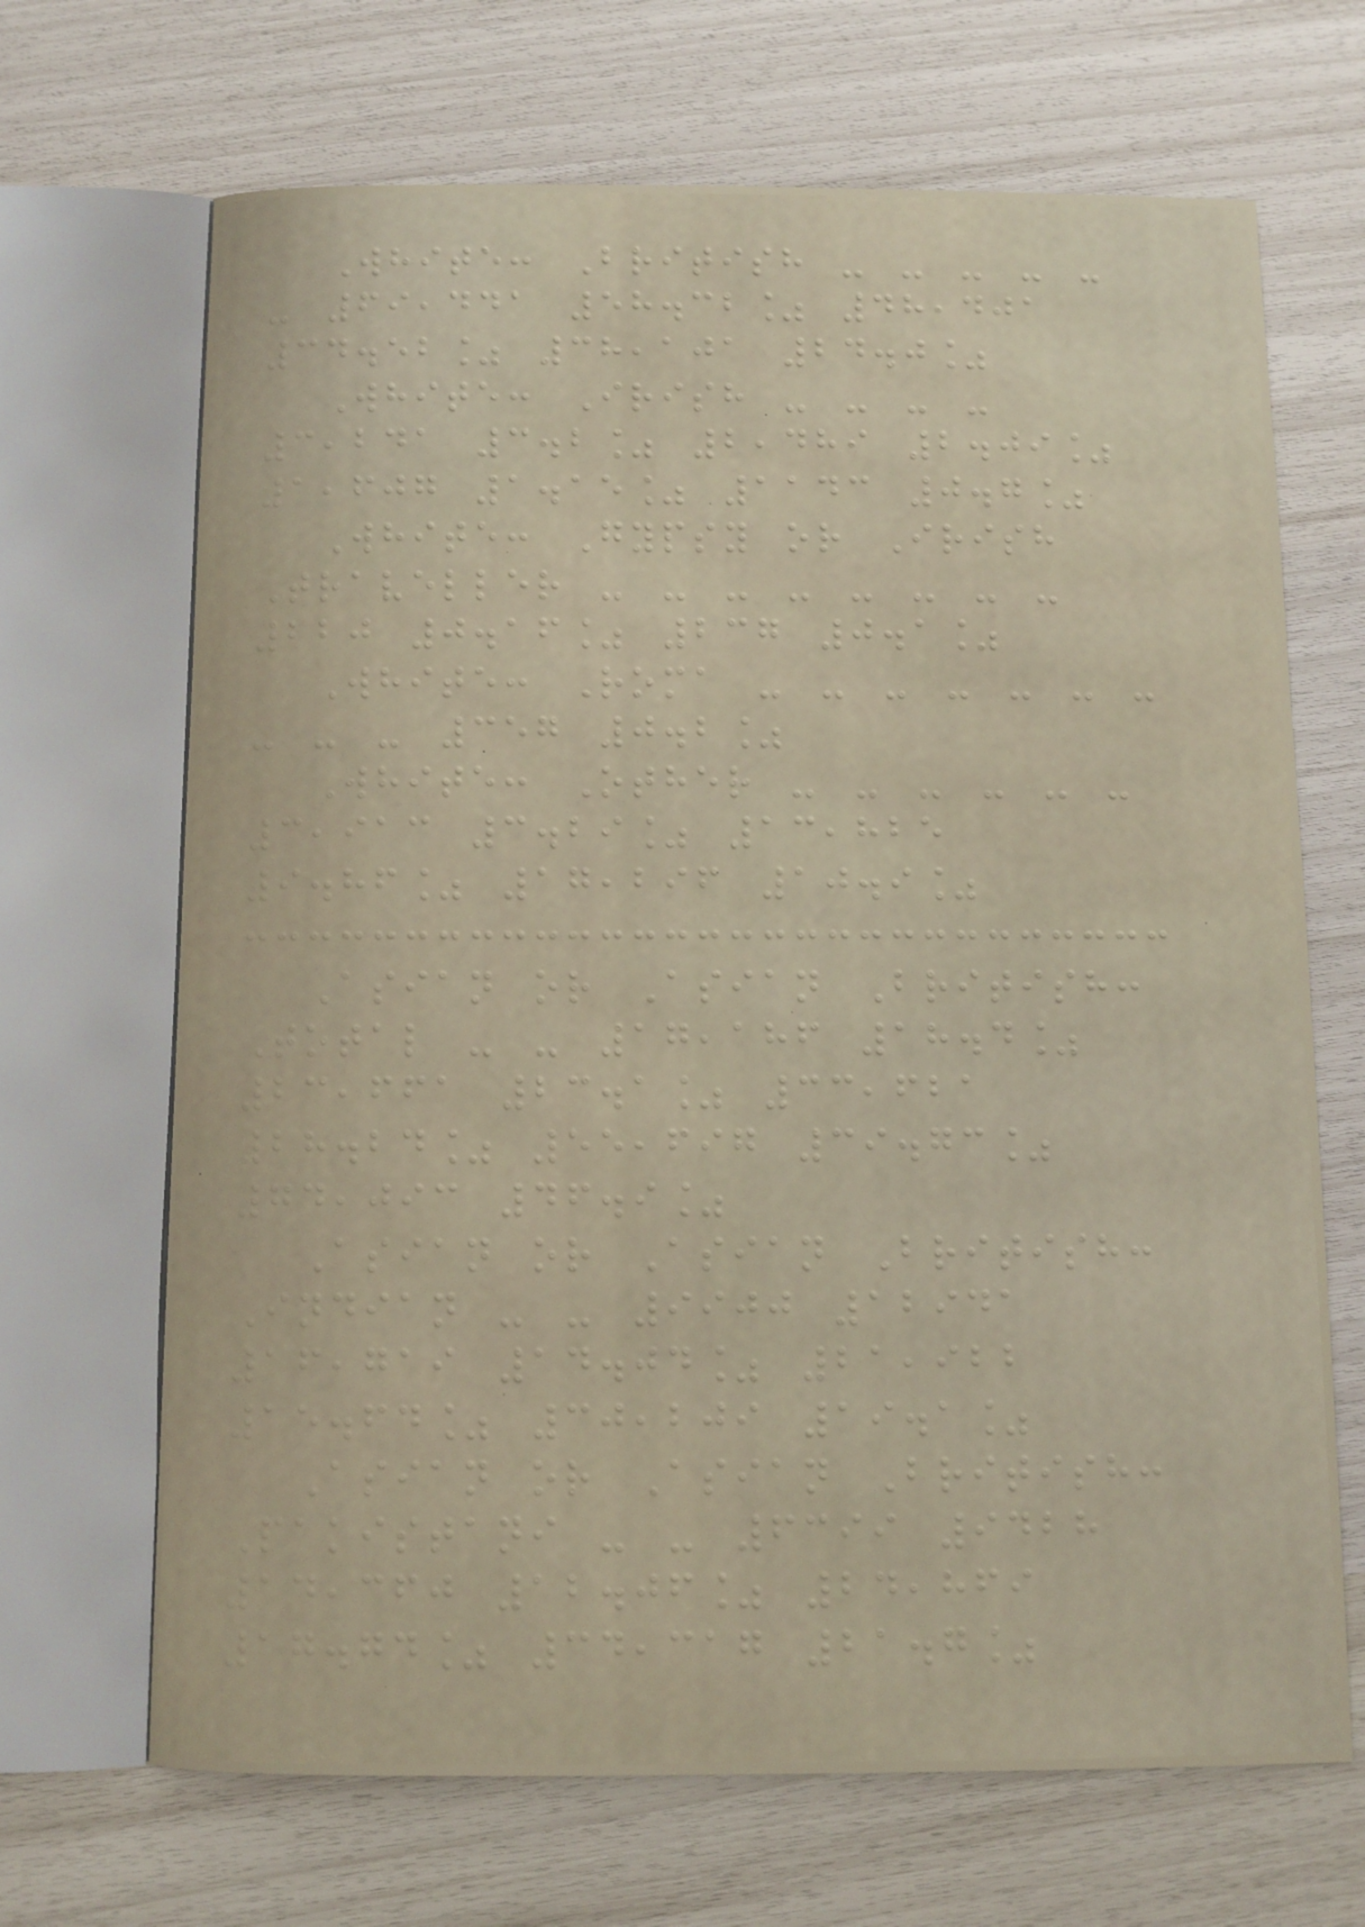White: British - - - - -
- 69,441 58.32% 48,401
34.52% 38,101 24.0%
White: Irish - - - -
3,241 3.2% 2,489 2.09%
1,607 1.15% 1143 0.7%
White: Gypsy or Irish
Traveller - - - - - - - -
220 0.16% 237 0.1%
White: Roma - - - - - - -
- - - 357 0.2%
White: Other - - - - - -
3,913 3.29% 13,825
9.86% 17,296 10.9%
Asian or Asian British:
Total - - 17,186 18.4%
23,661 23.1% 33,621
28.24% 55,697 39.73%
74,093 46.9%
Asian or Asian British:
Indian - - 9900 12941
16,719 14.04% 21,922
15.64% 30,209 19.1%
Asian or Asian British:
Pakistani - - 6399 9428
14,360 12.06% 24,869
17.74% 34,317 21.7%
